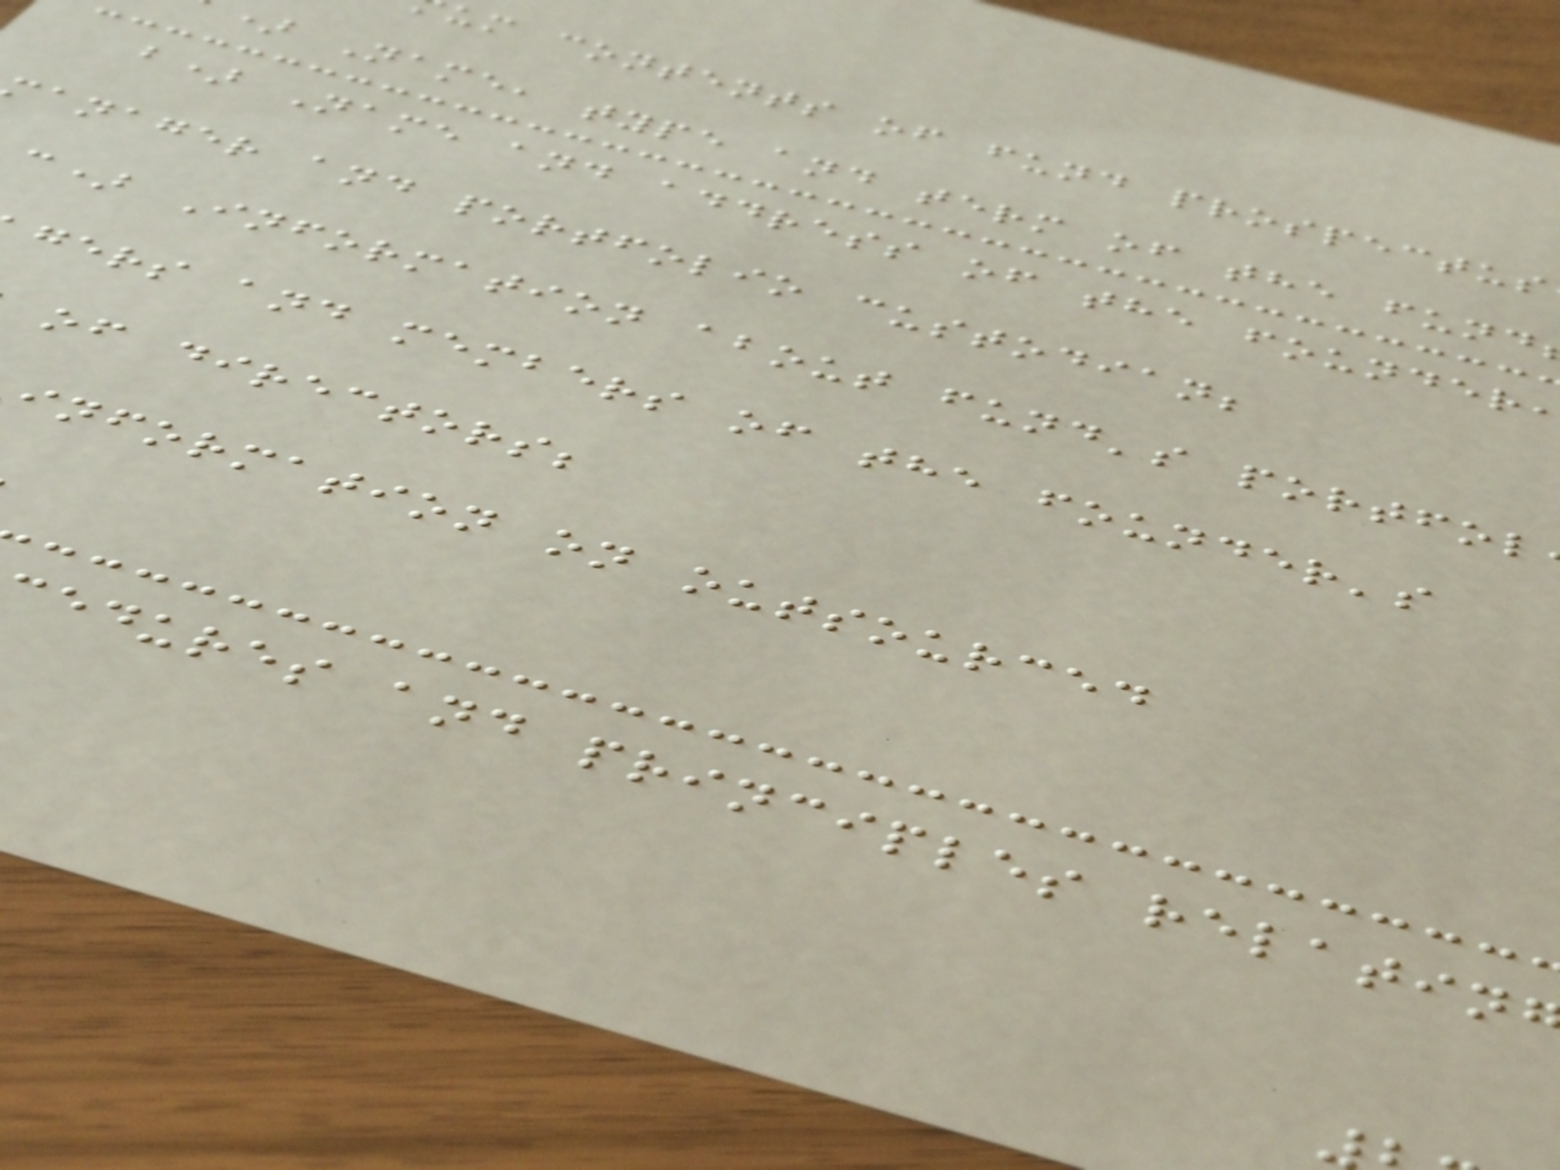um contents of fund prospectus
) Name, type and term of the fund
b) Name and address of the founder
manager and portfolio custodian;
c) Information about fund's portfol
gers and members of the founder's
of directors;
information on outsourced
edures and principles relatin
